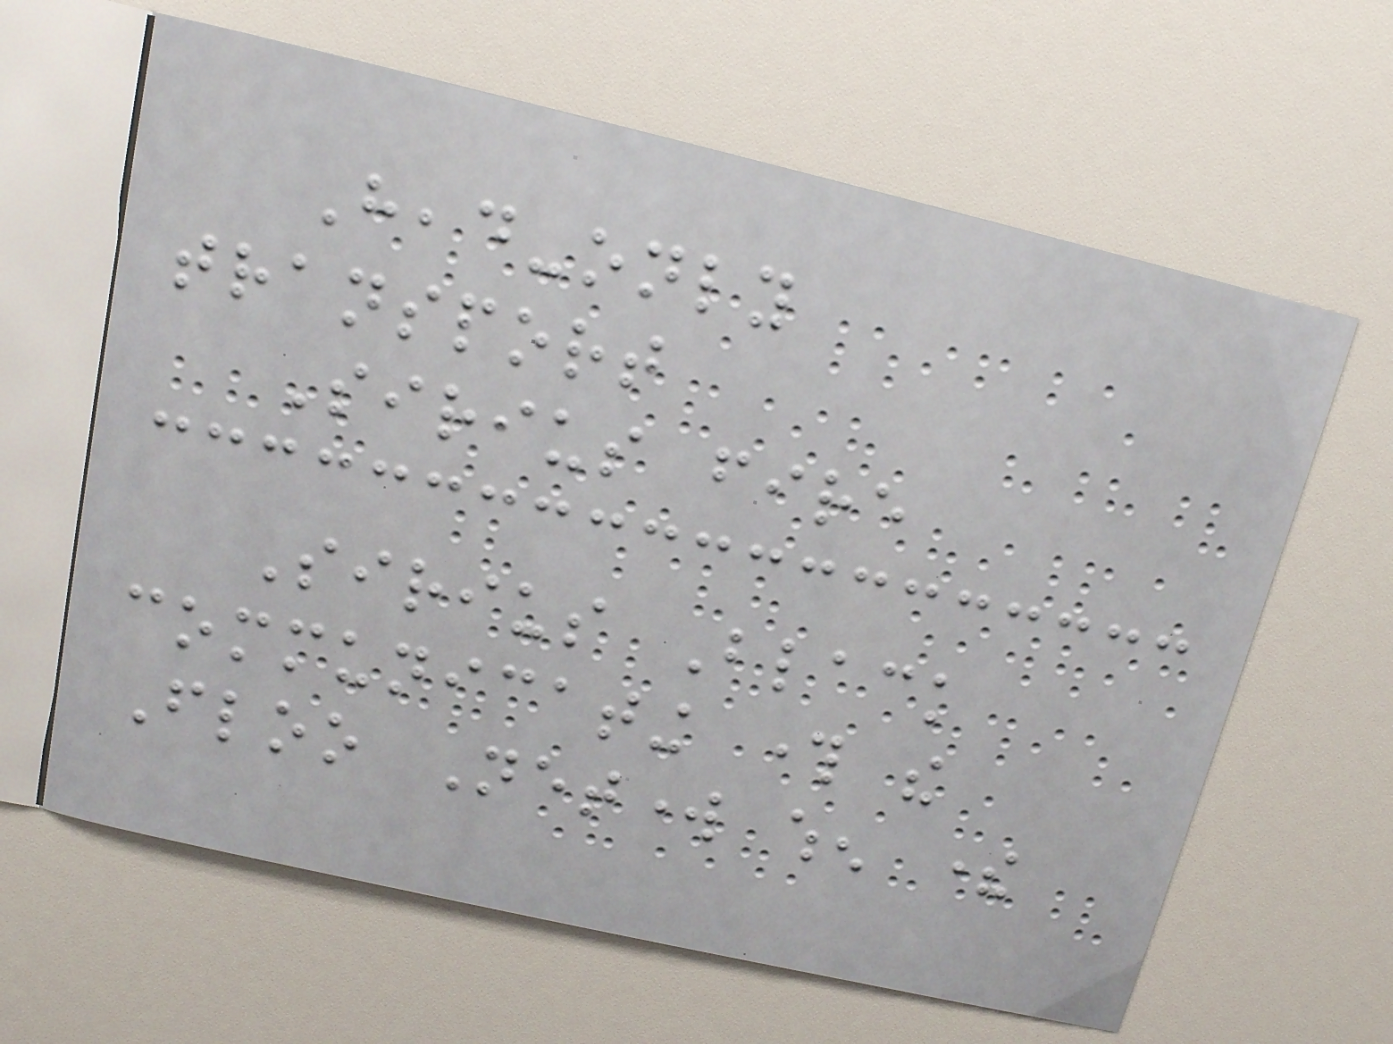Head-only
transport
Sirius fire
Sirius Black
communicating through the
Floo Network when there
